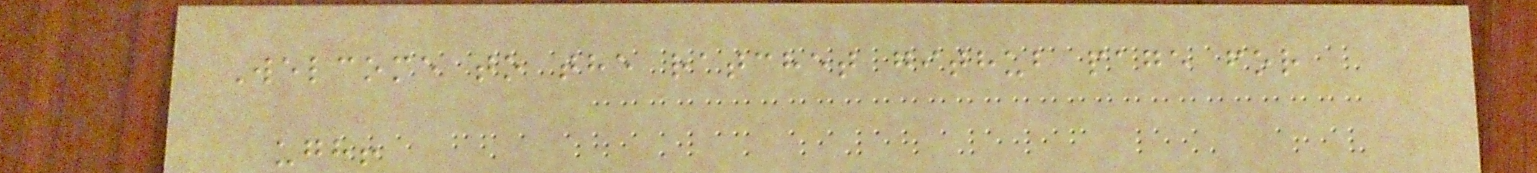Welcome to the ratchet github page for
ugh!
